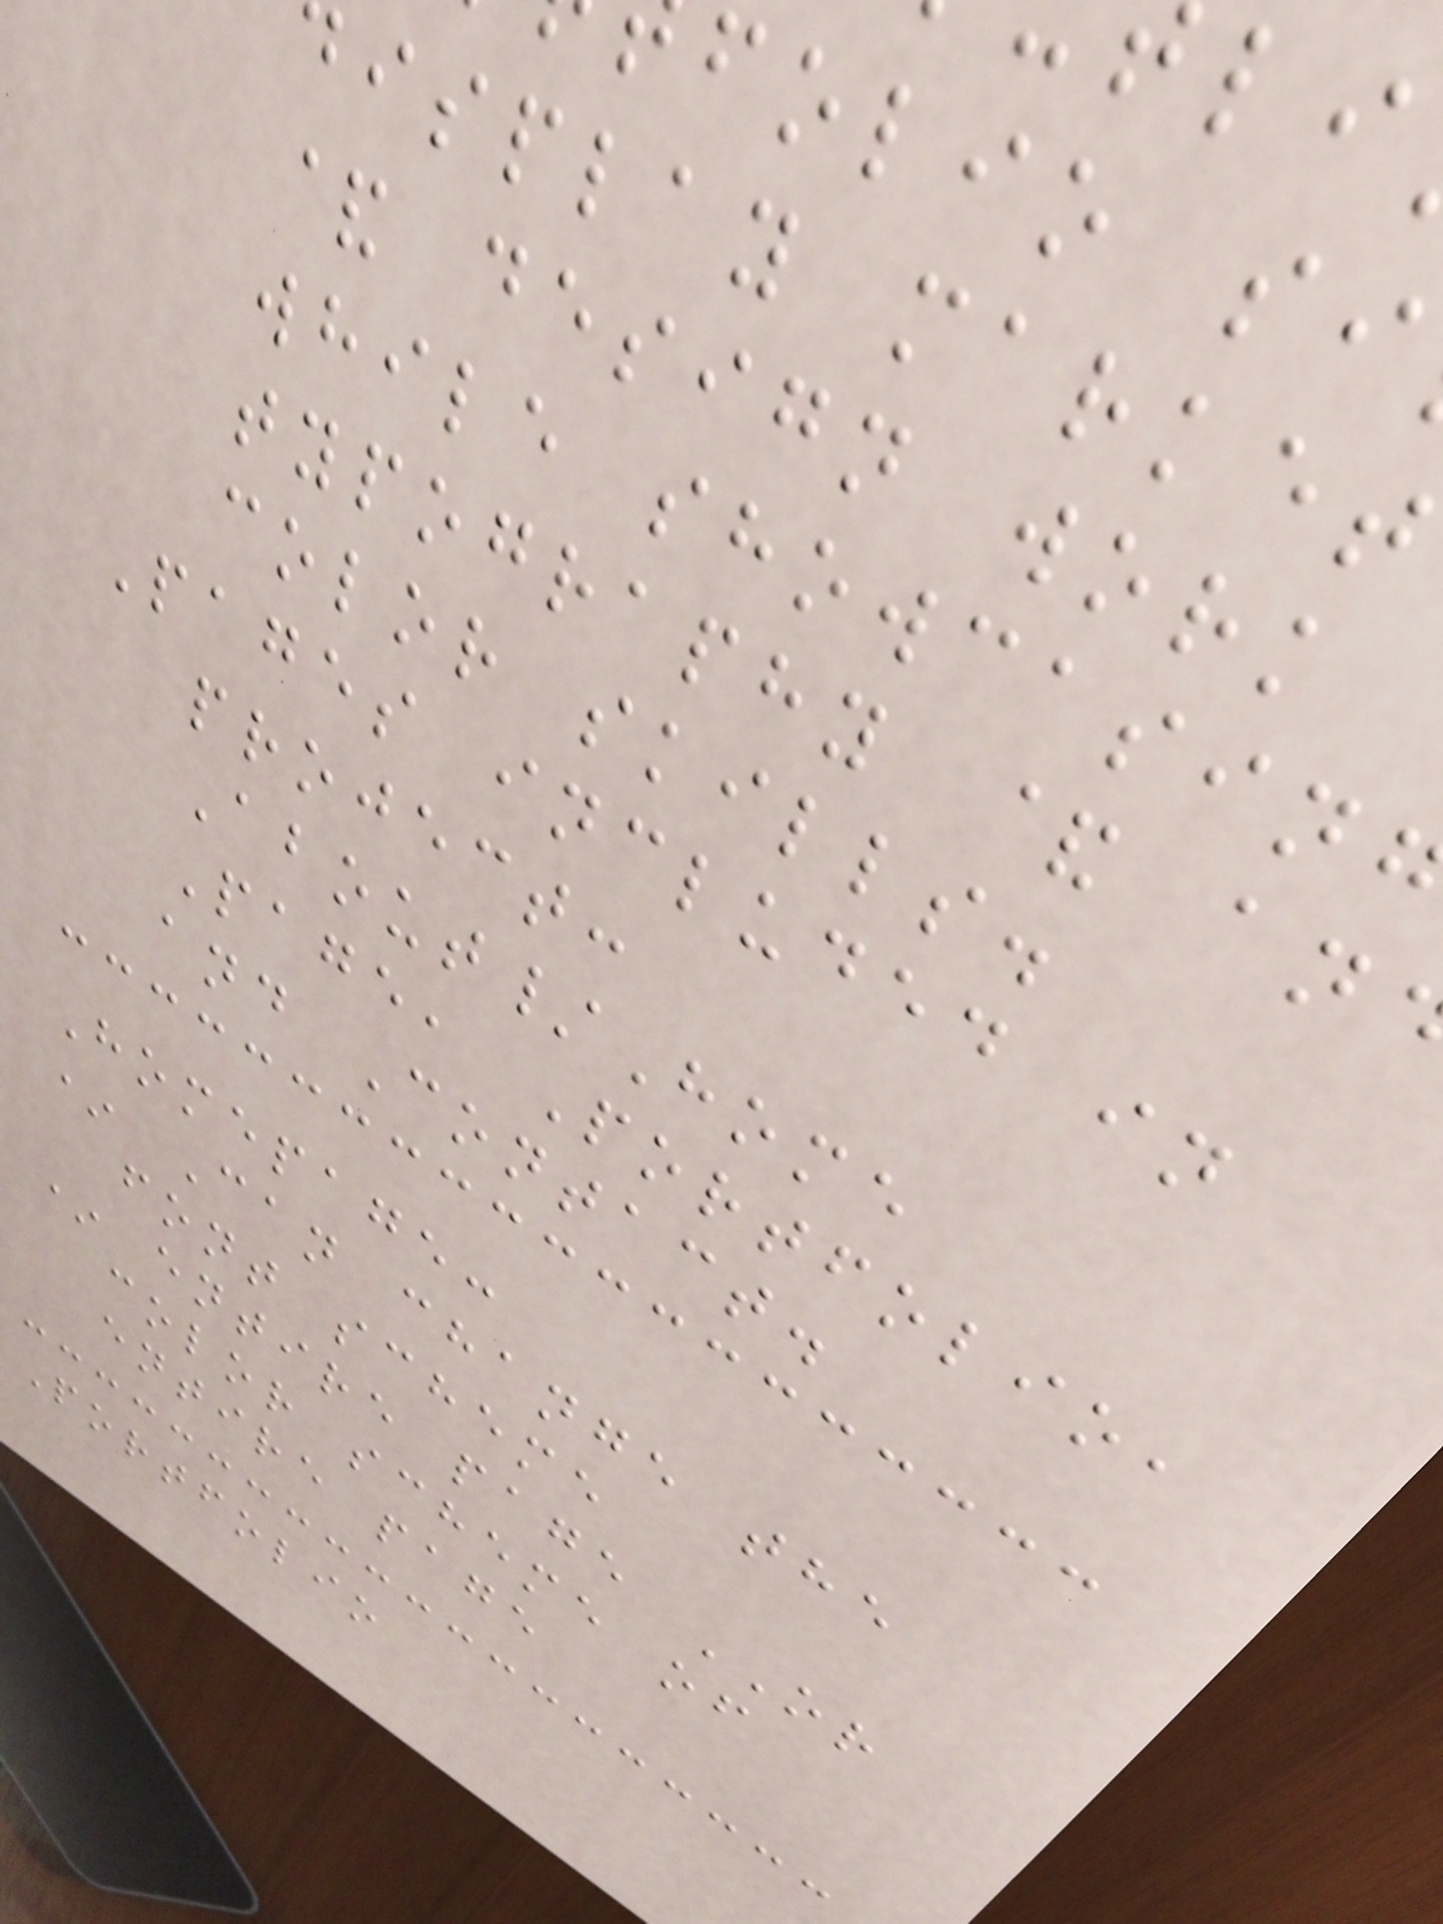folio si
isplay market
& design work
while showcasin
typography & an
color skills.
Pages included in
project:
About/Home
Page, Portfolio,
and Contact.
Homepage:
* Can change the
font scheme
* entire page OR
color scheme of
entire page
Portfolio
